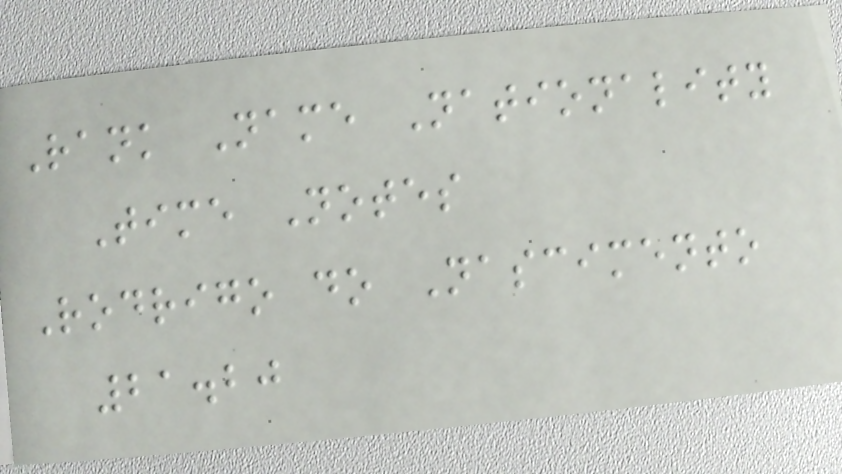Rank Name Nationality
Time Notes
Rodrigo do Nascimento
21.20
